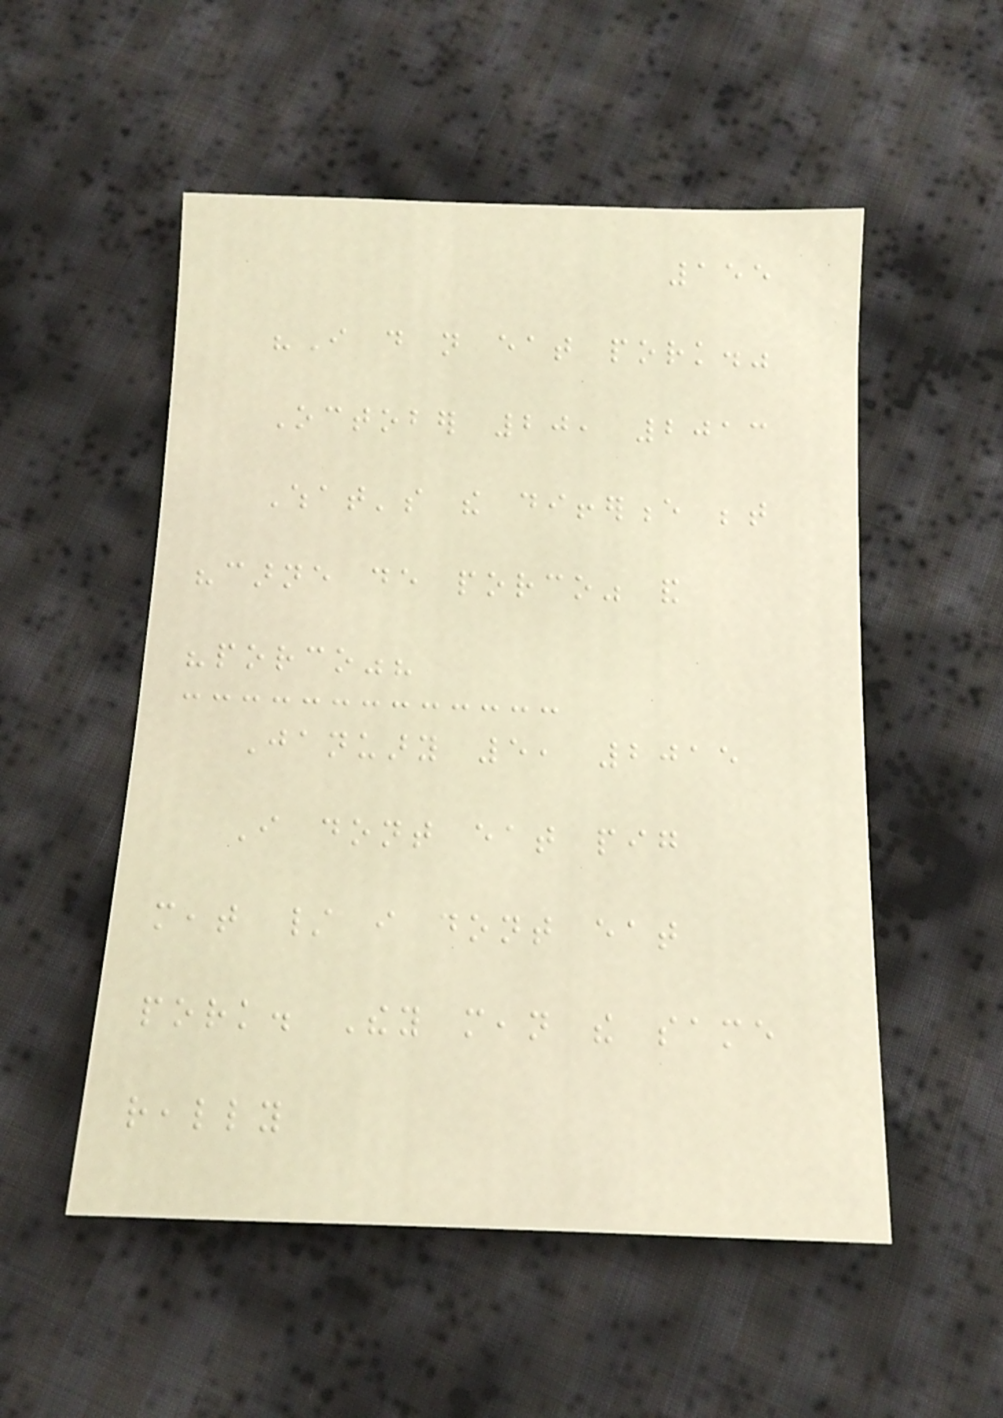155
"I do not eat pork."
October 20, 2013
What's the difference between
"carne de porco" and
"porco"?
January 5, 2015
I dont eat pig
meat / i dont eat
pork. They mean the same
really
